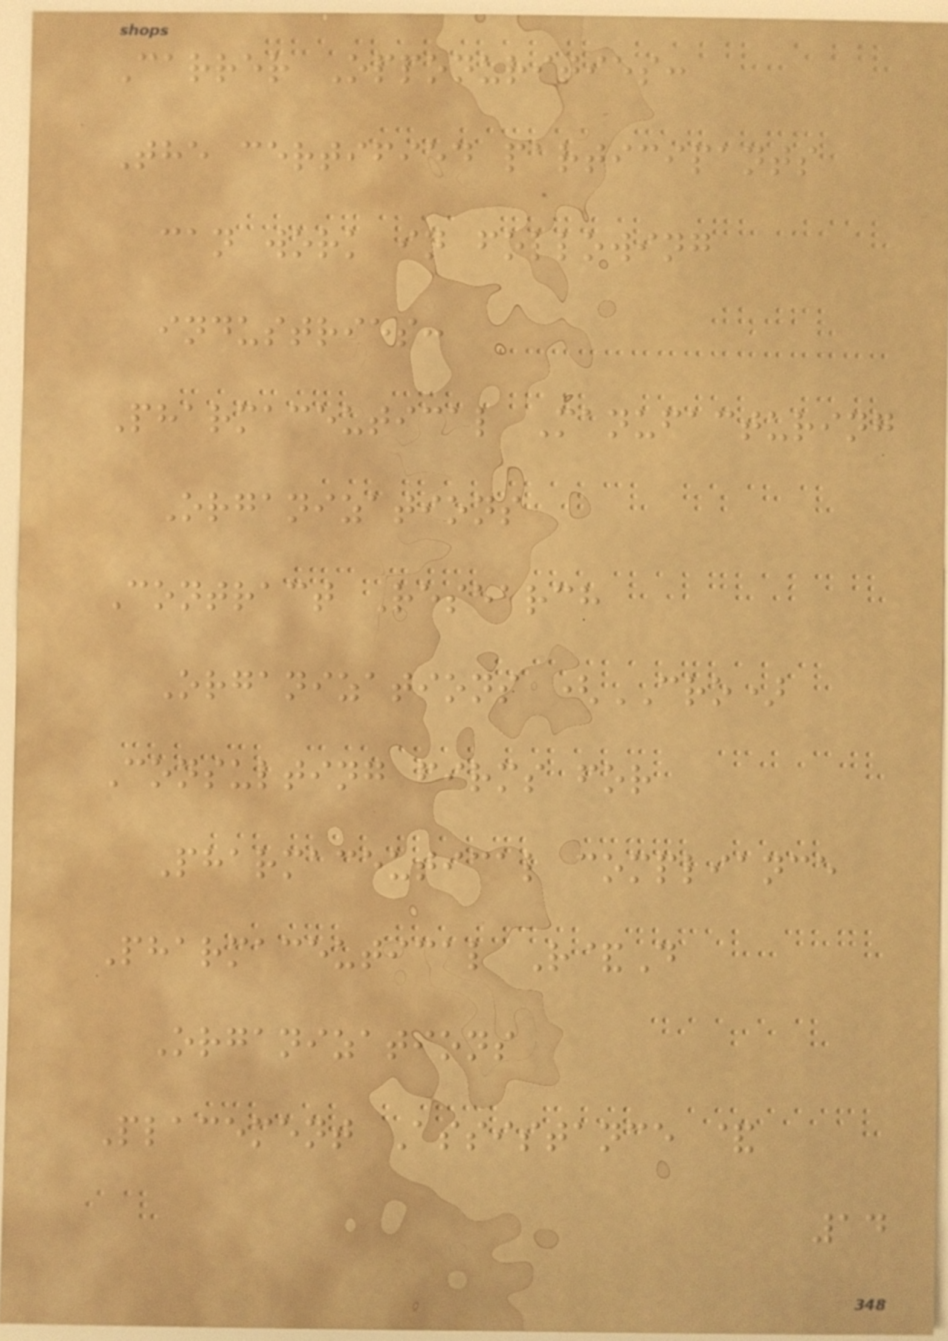Carrer Opponurities:
The certified participants
can work in following
industries:
Pharmaceutical Manufacturing
Organizations
Contract Research
Organizations (CRO)
Consulting firms for
Pharmaceutical compliance
Pharmaceutical R&D
Organizations
Placement Assistance &
14
